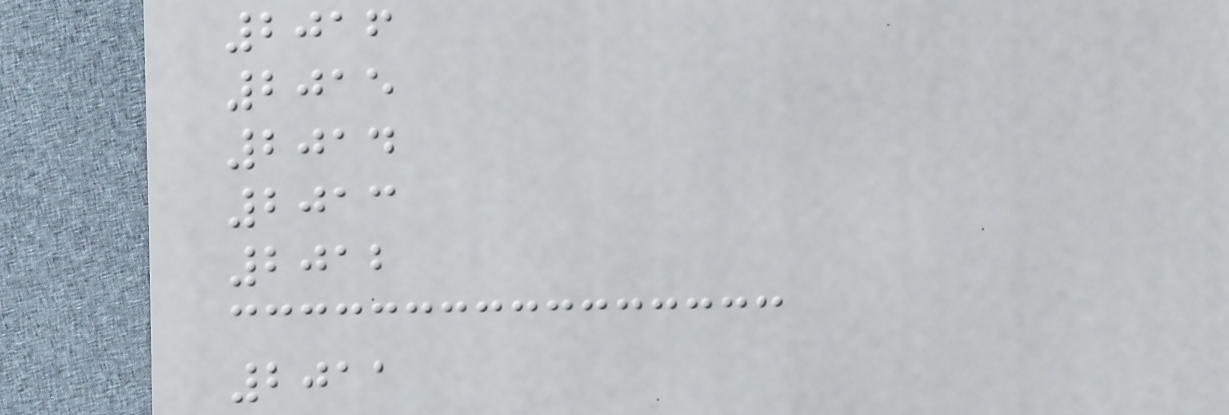2016
2015
2014
2013
2012
2011
